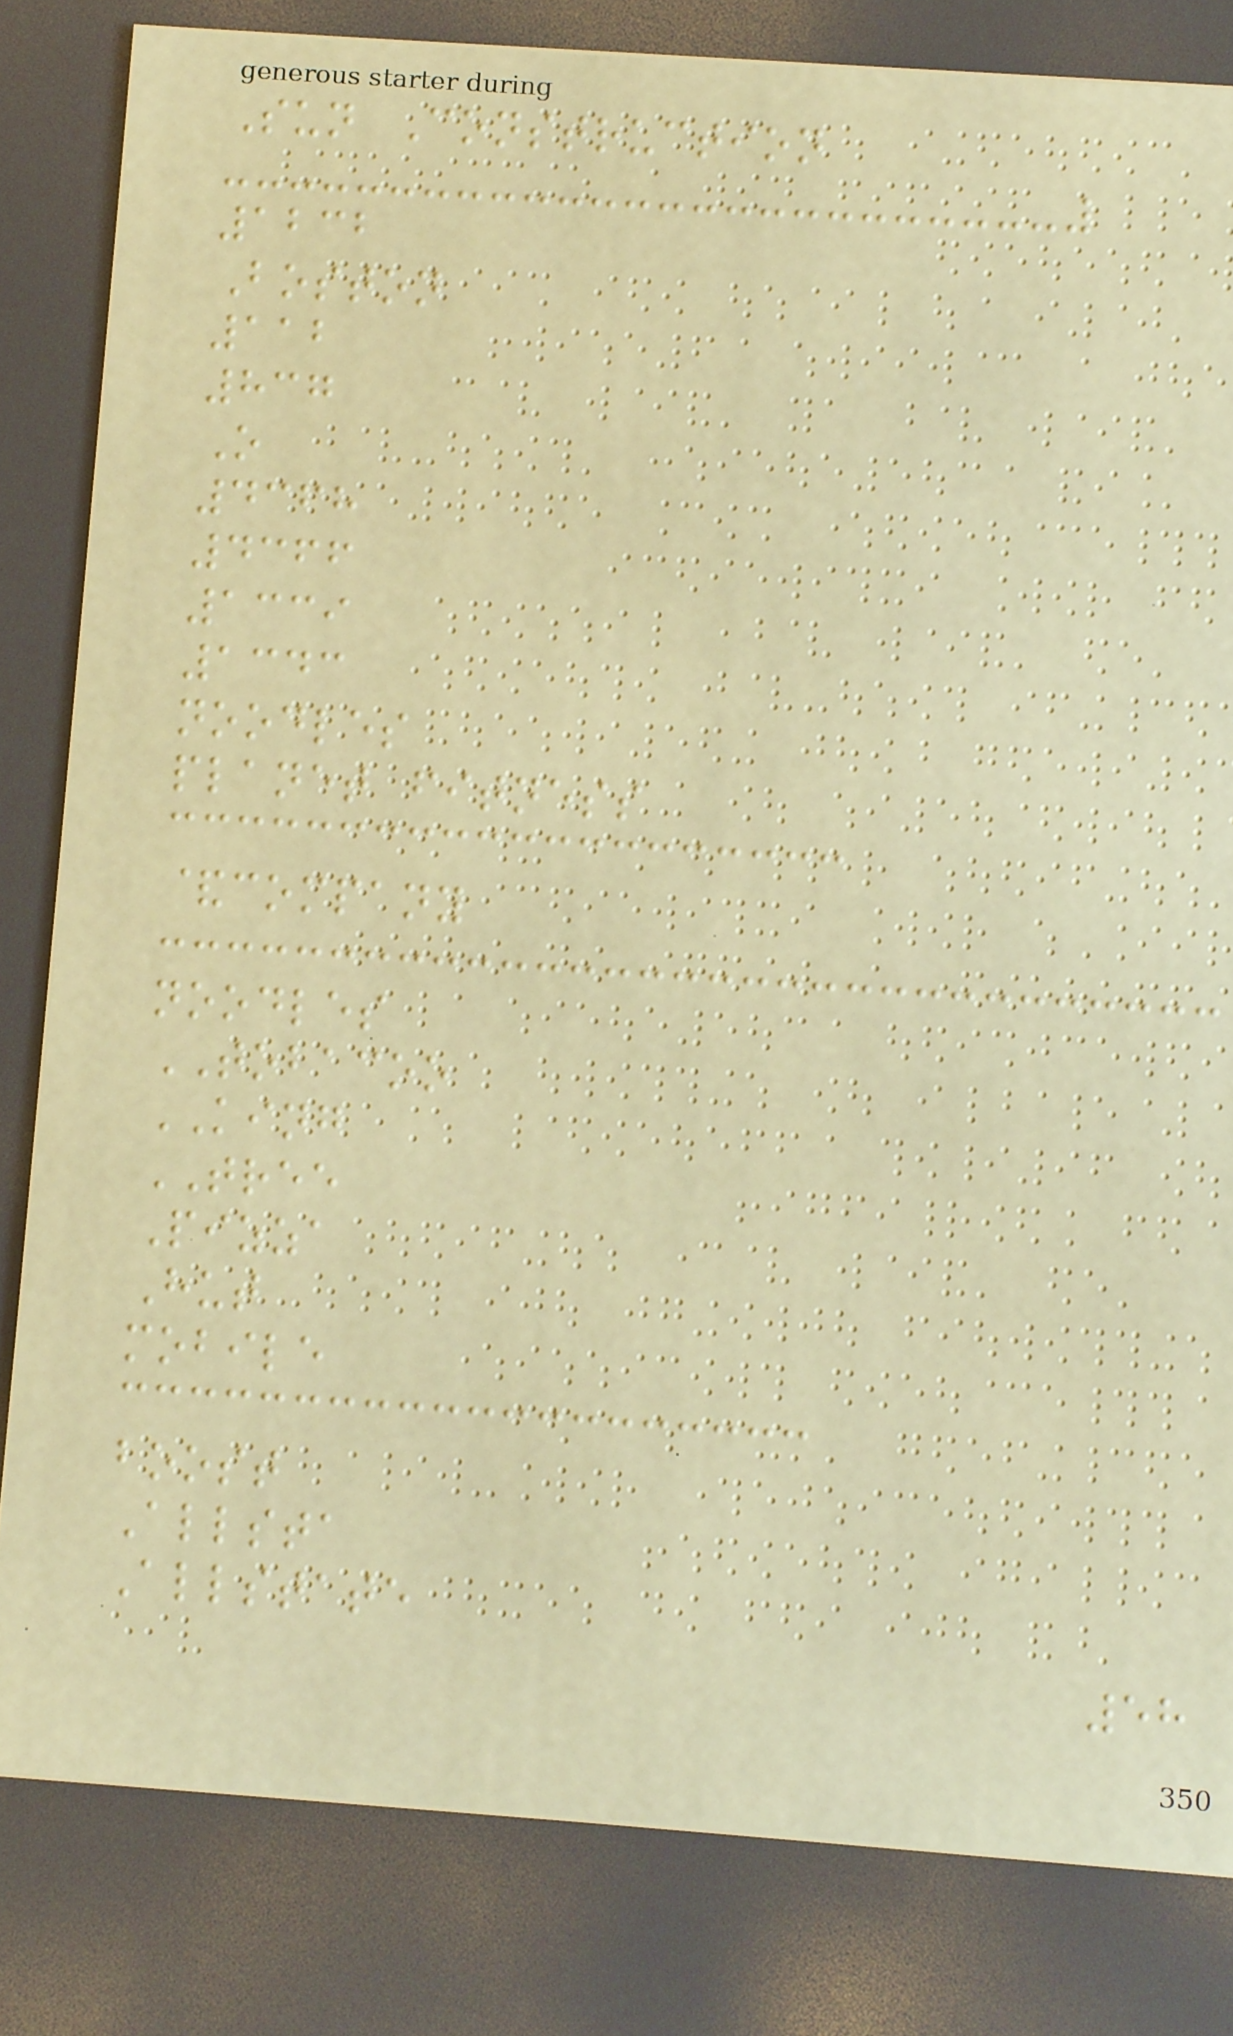Sun Construction
1232
Boston
112
837
O
4368
4366
1339
1343
noodles
planet fitness
&company
noodles
TOBACOO
KING
TREE
Pizza
Hut
mobile
boost
Allsta
Allstate
58
